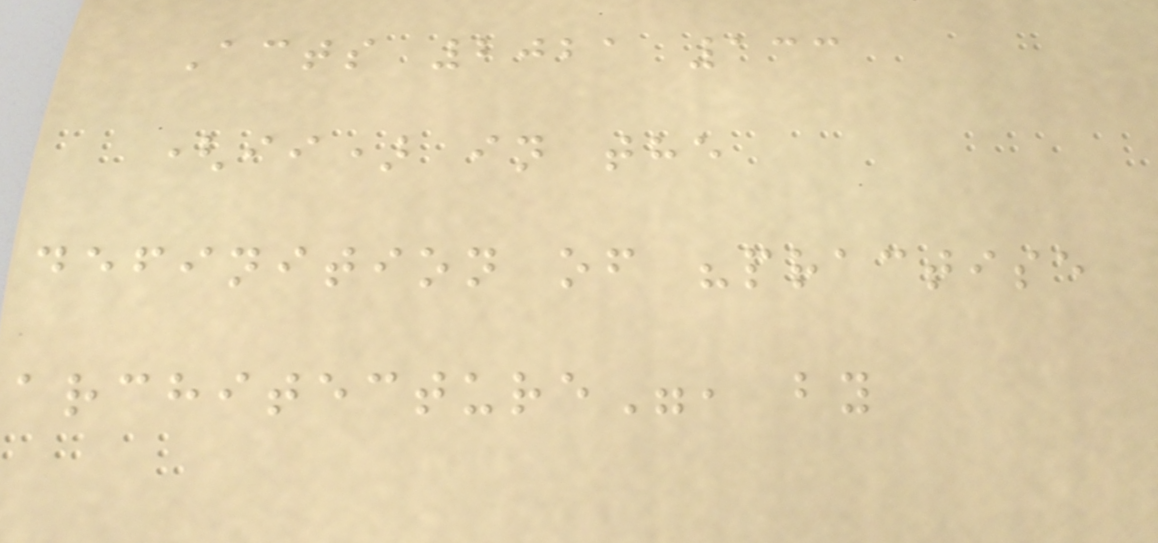Acts 2021 133
(ii) in the
definition of "practise
architecture", by
